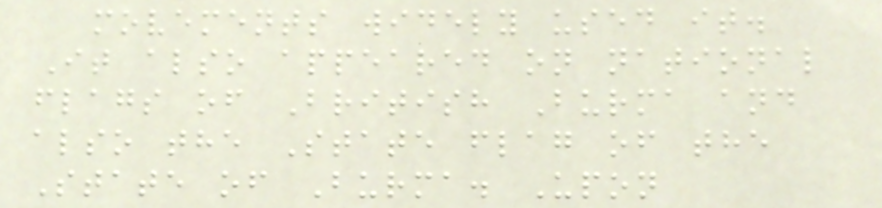movements widely used it.
It also appeared on national
flags of British Burma and
also the State flag of the
State of Burma. Upon
